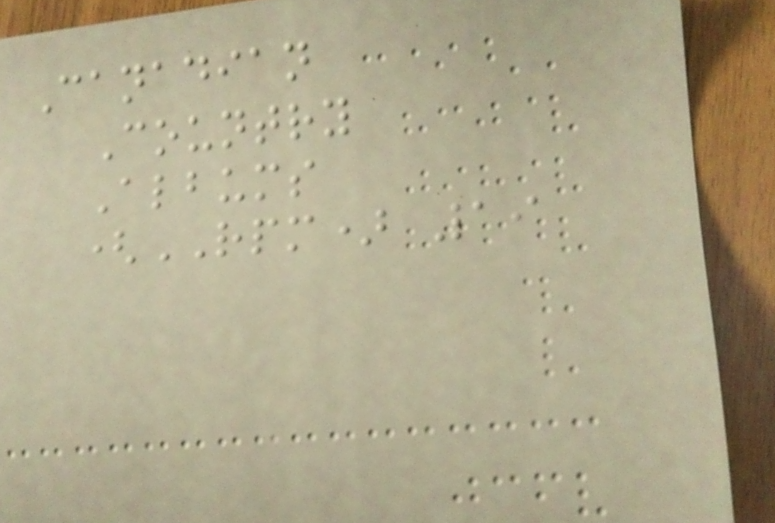Canadian
Country
Albums
(RPM) 19
